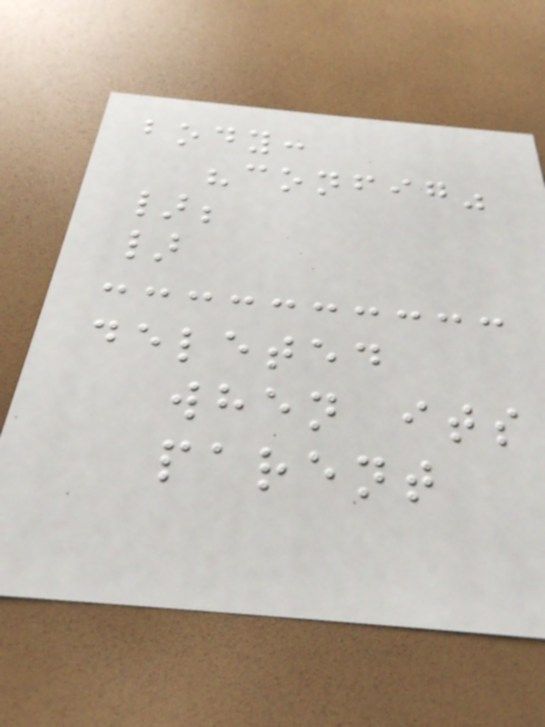body:
"config"
};
}
deleted
when its
parent
